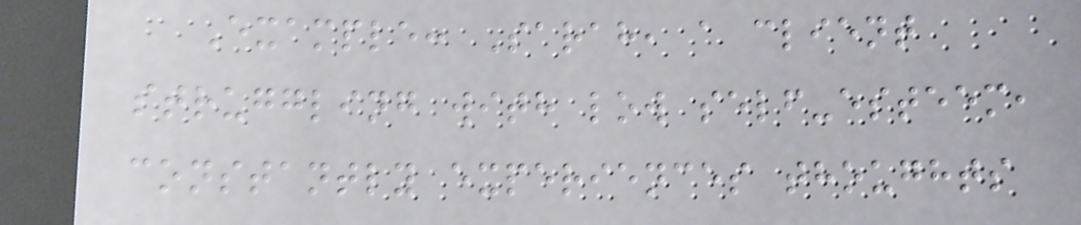Example: Sarah, a client
struggling with low self-esteem,
constantly experiences thoughts
